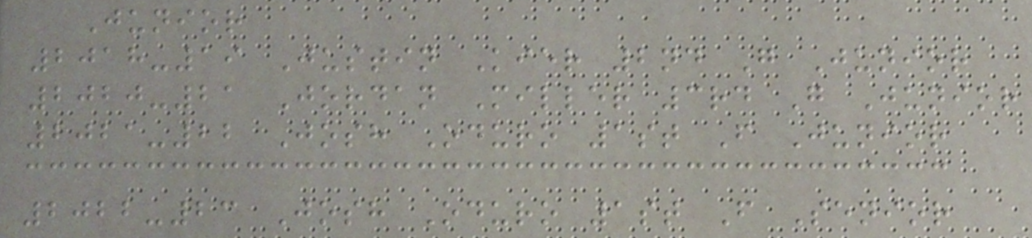Junior
2018-19 Justin Kier 2nd G Junior
2020-21 Jordan Miller 3rd G Junior
2021-22 Josh Oduro 1st F Junior
2022-23 Josh Oduro 1st F Senior
